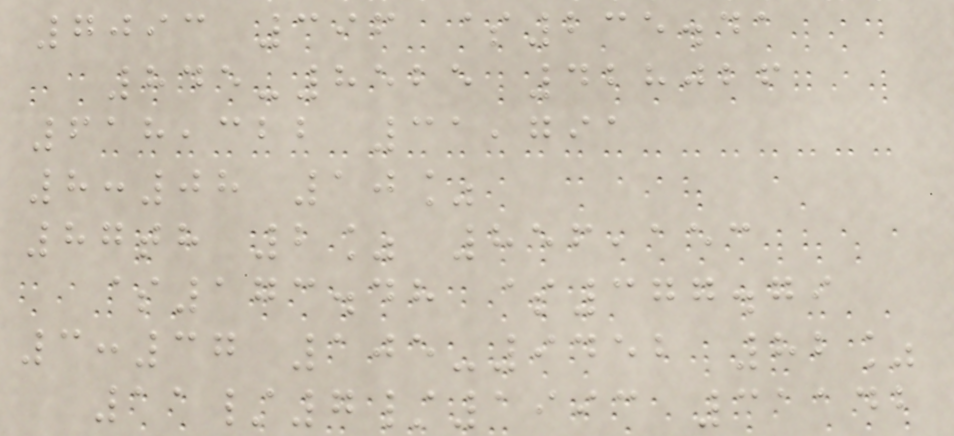7093 396 $235.41
845-8525 428026
618,322 31,791
8:08 10%
87th 2% 856,153
$173.48 $377.79
3:37 105-9452 82%
11/7/1993 31142
